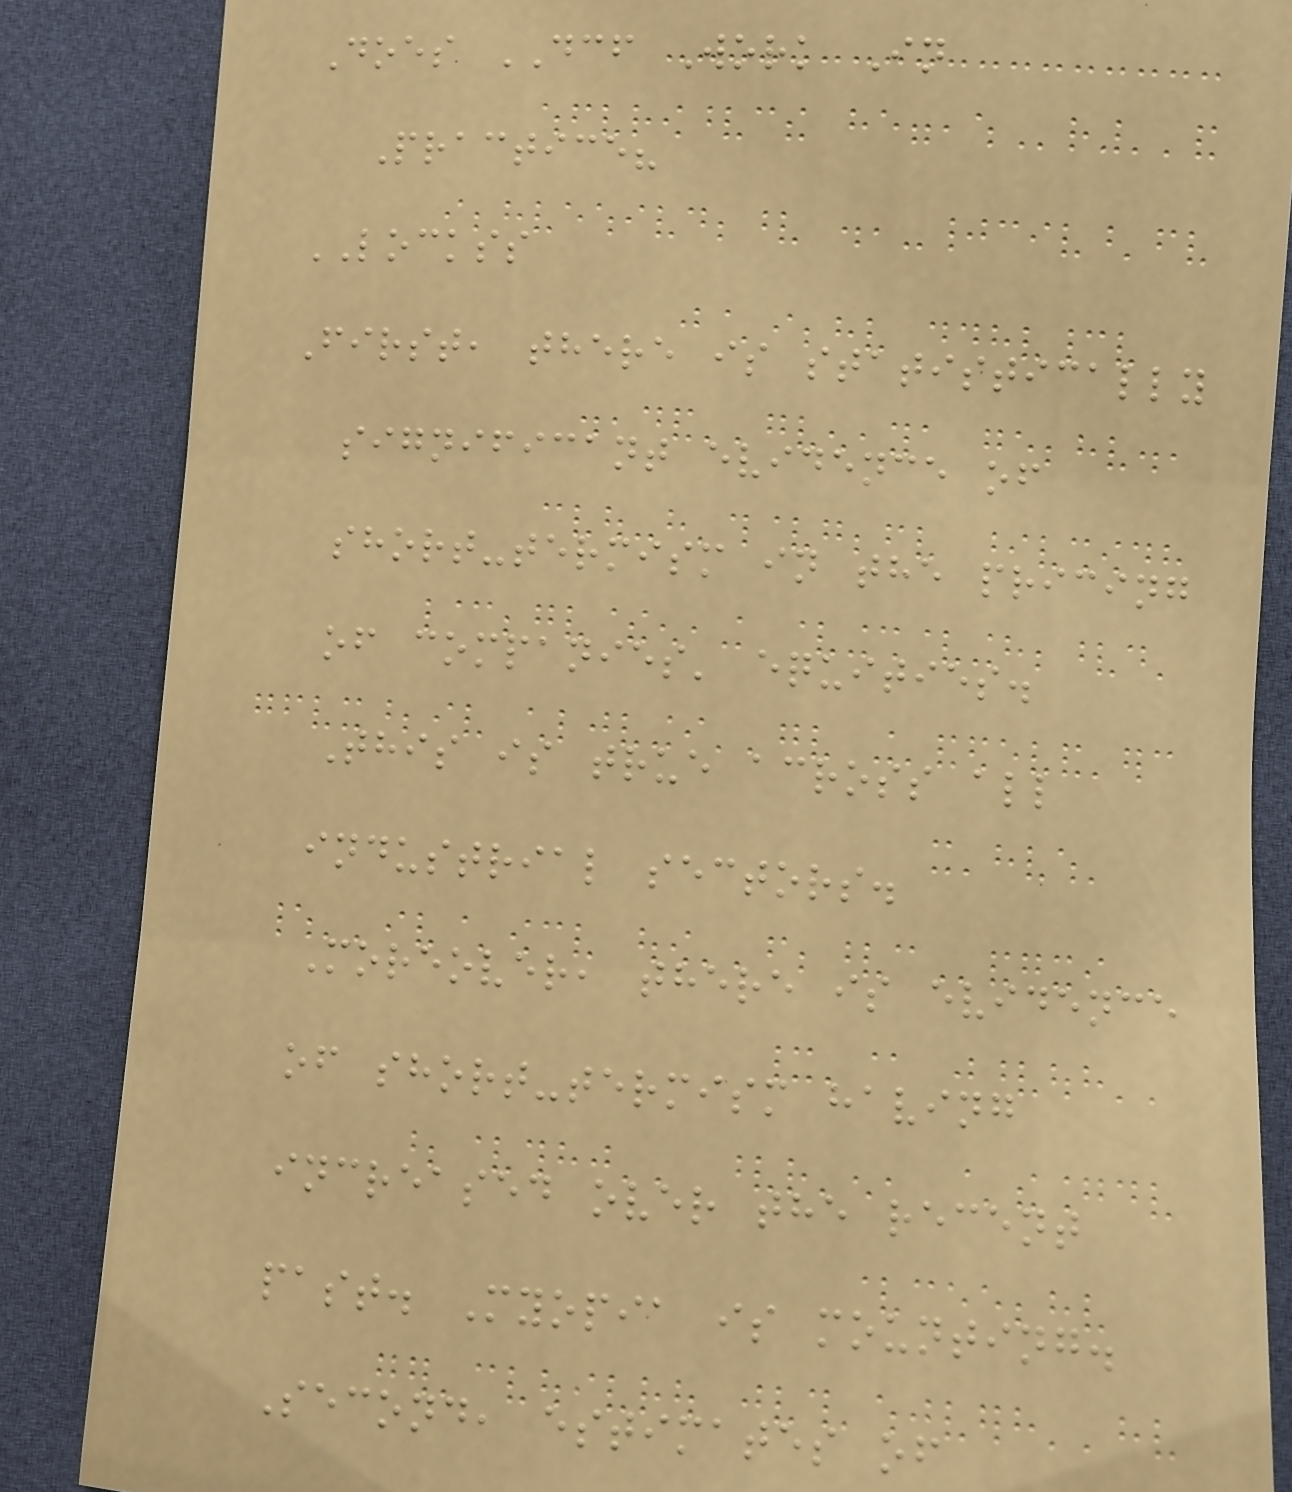Does DCF Work In
Practice?
LOCKSS
First, there is statistically
significant evidence of
short-termism in the pricing
of companies' equities.
This is true across all
industrial sectors.
Moreover, there is evidence
of short-termism having
increased over the recent
past. Myopia is mounting.
Second, estimates of
